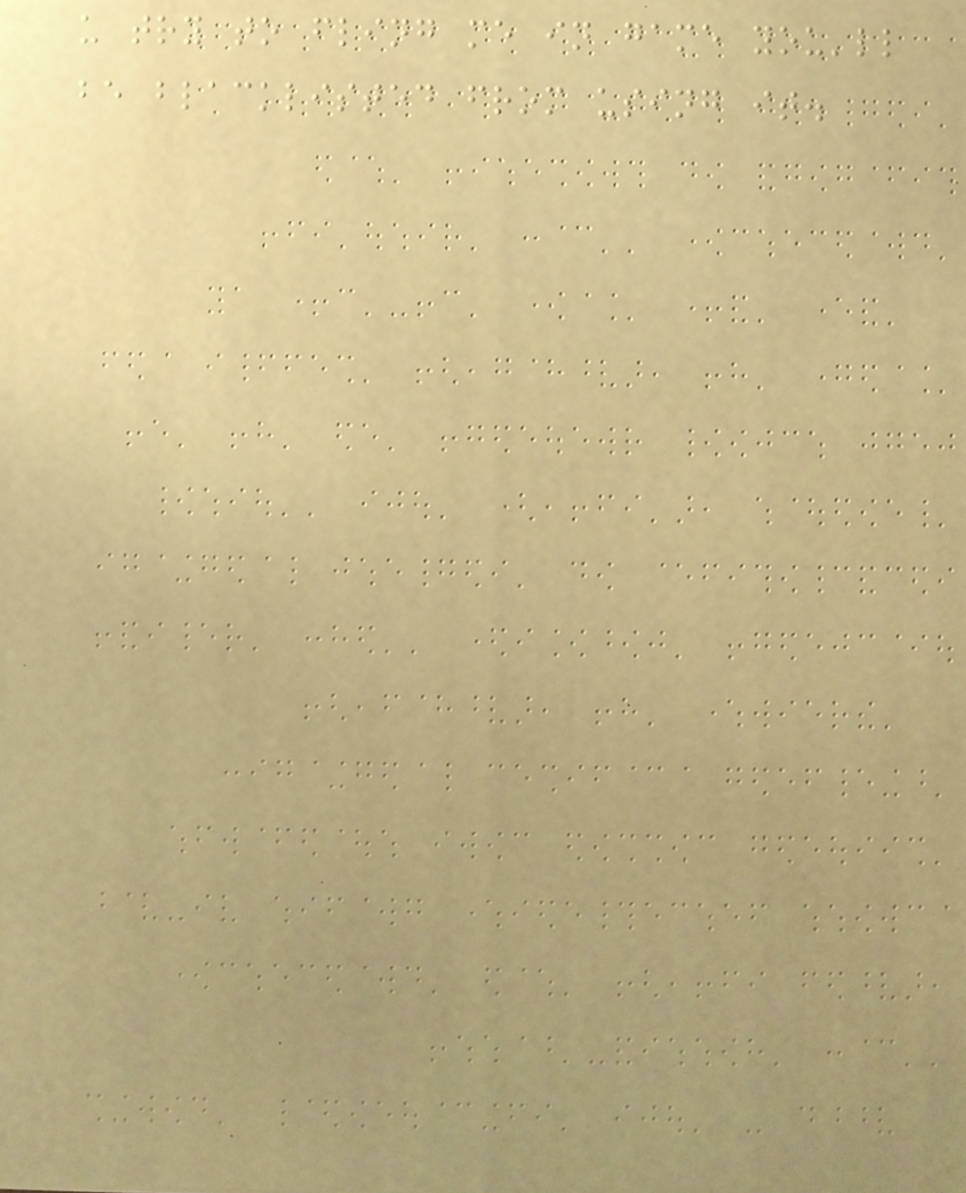u try to fling me in game you'll
be blacklisted from using it.
